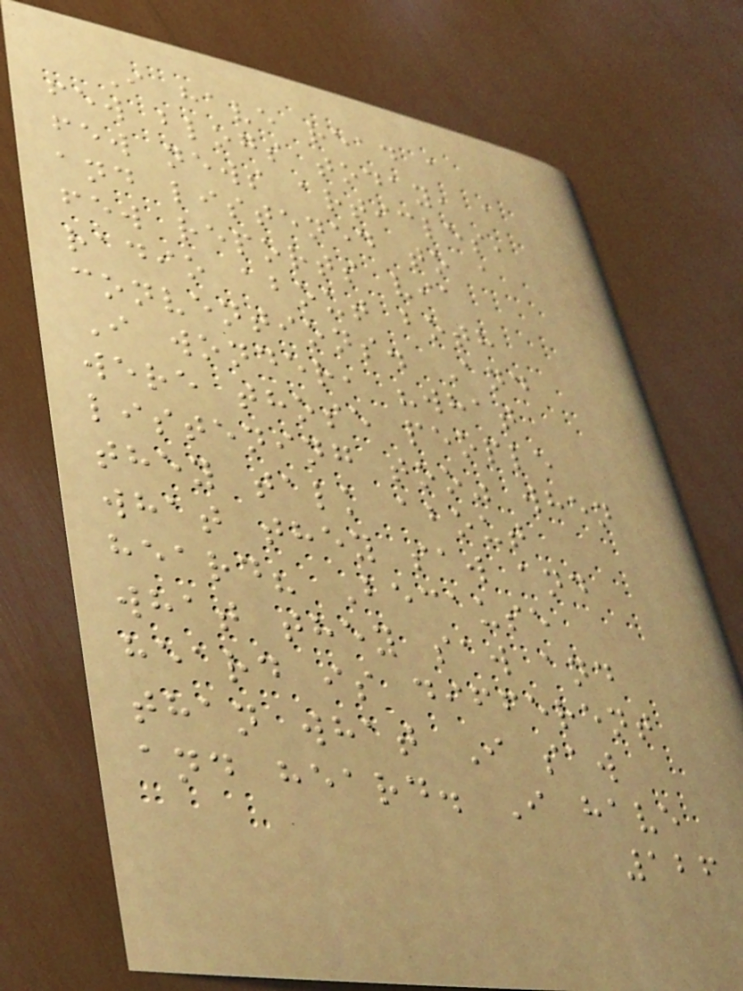I have read a
few blogs today, a
few news articles,
and listened to a
few reports via
radio about both
conventions. And
I wonder, "what
were those people
listening too" when
they talk about
what they saw and
heard? Because
what they saw and
heard is different
than what I saw
and heard. I have
126
